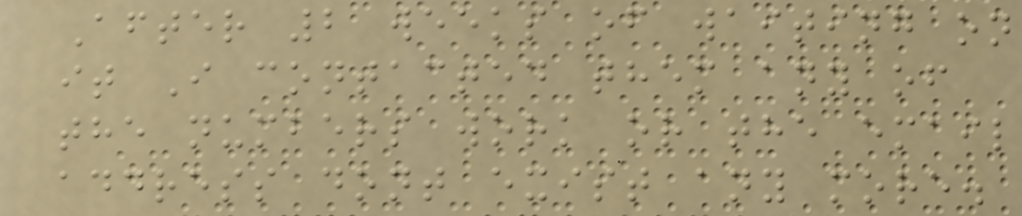After 2 weeks of waiting on
it I contacted them any of
the numbers work or the email
address dont exist any more.
